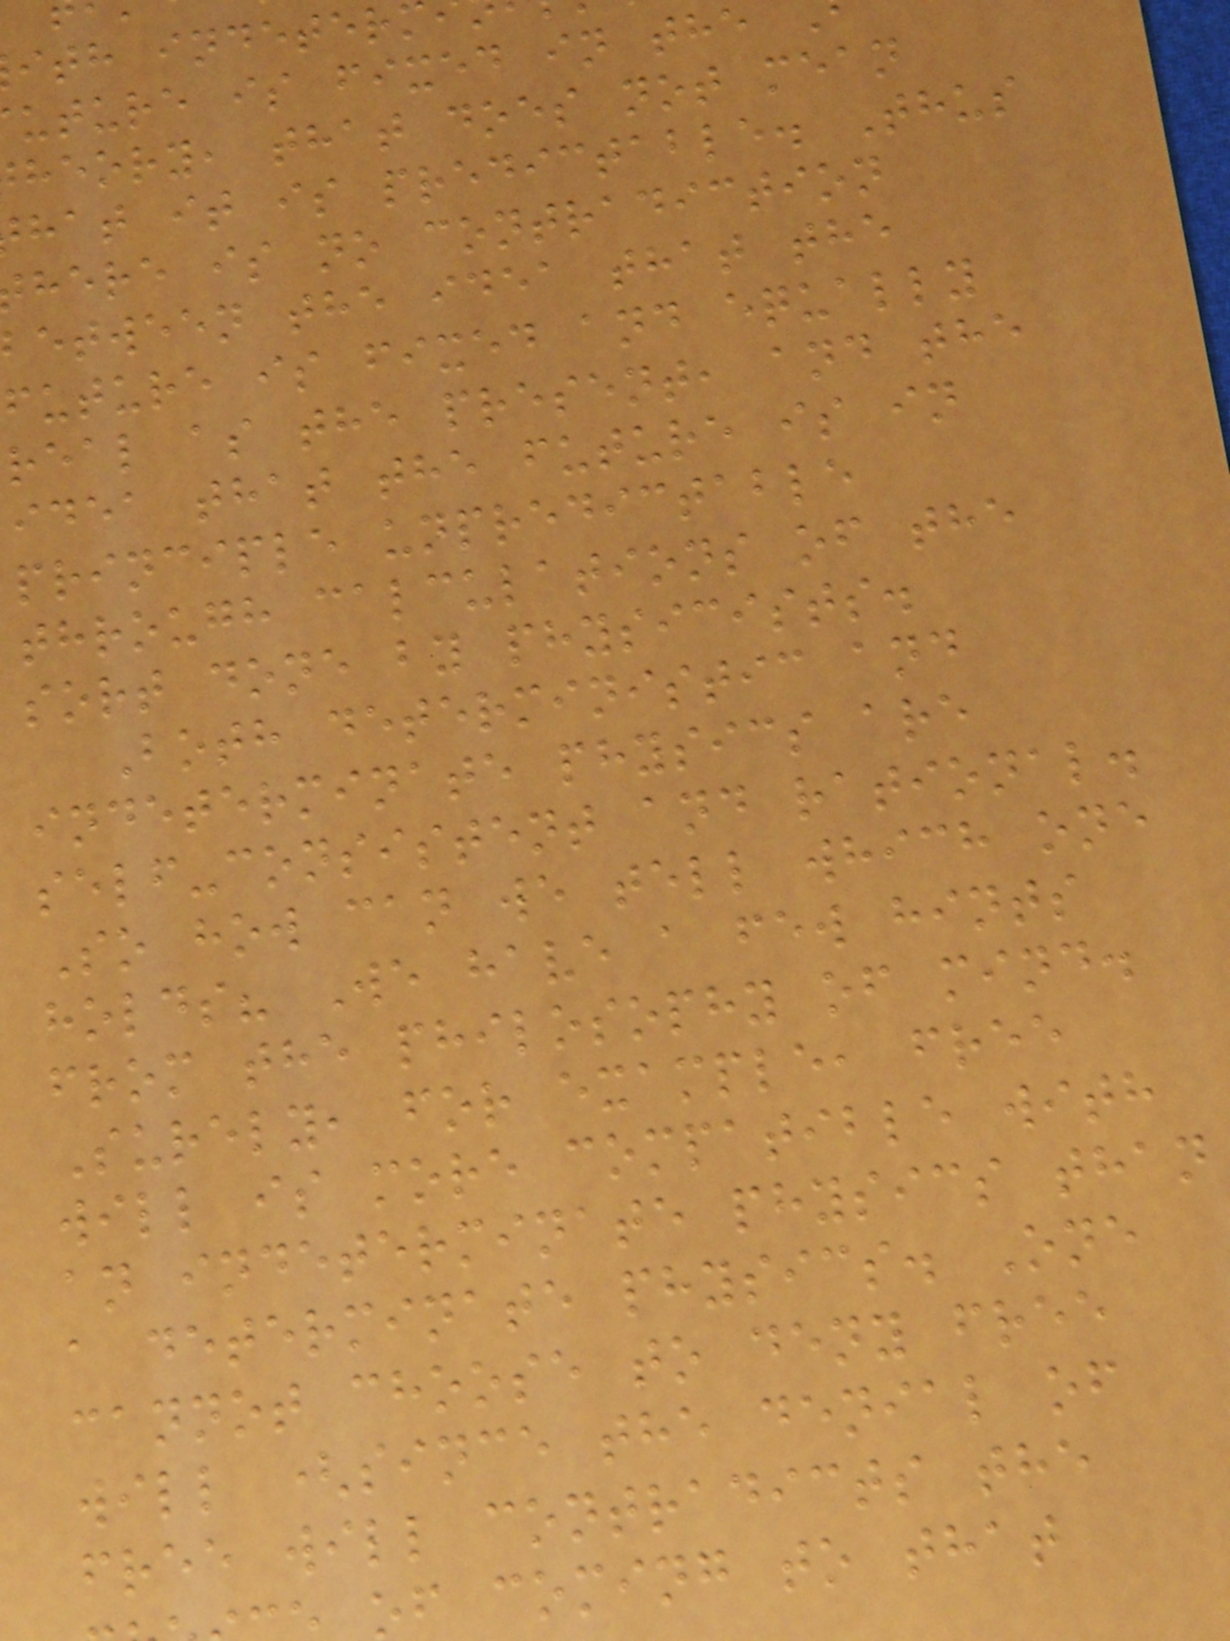ith indeter
uture is fixed in the
heory, that does not mean
hat it is predictable. Thus
here is no contradiction
etween the idea that the
future is fixed and equally
real as the present, and the
idea that the future is in
principle unpredictable
through calculations of the
sort done by physicists.
Both deterministic and
indeterminate physics are
self-consistent and rational.
So how can we tell which one
holds? We have a few hints
from the philosophy of mind.
Surely, for example, free
will is more compatible with
an indeterminate physics than
a determinate physics. One
cannot choose to deny free
will (since the denial of
free will contradicts the
of coming to that
